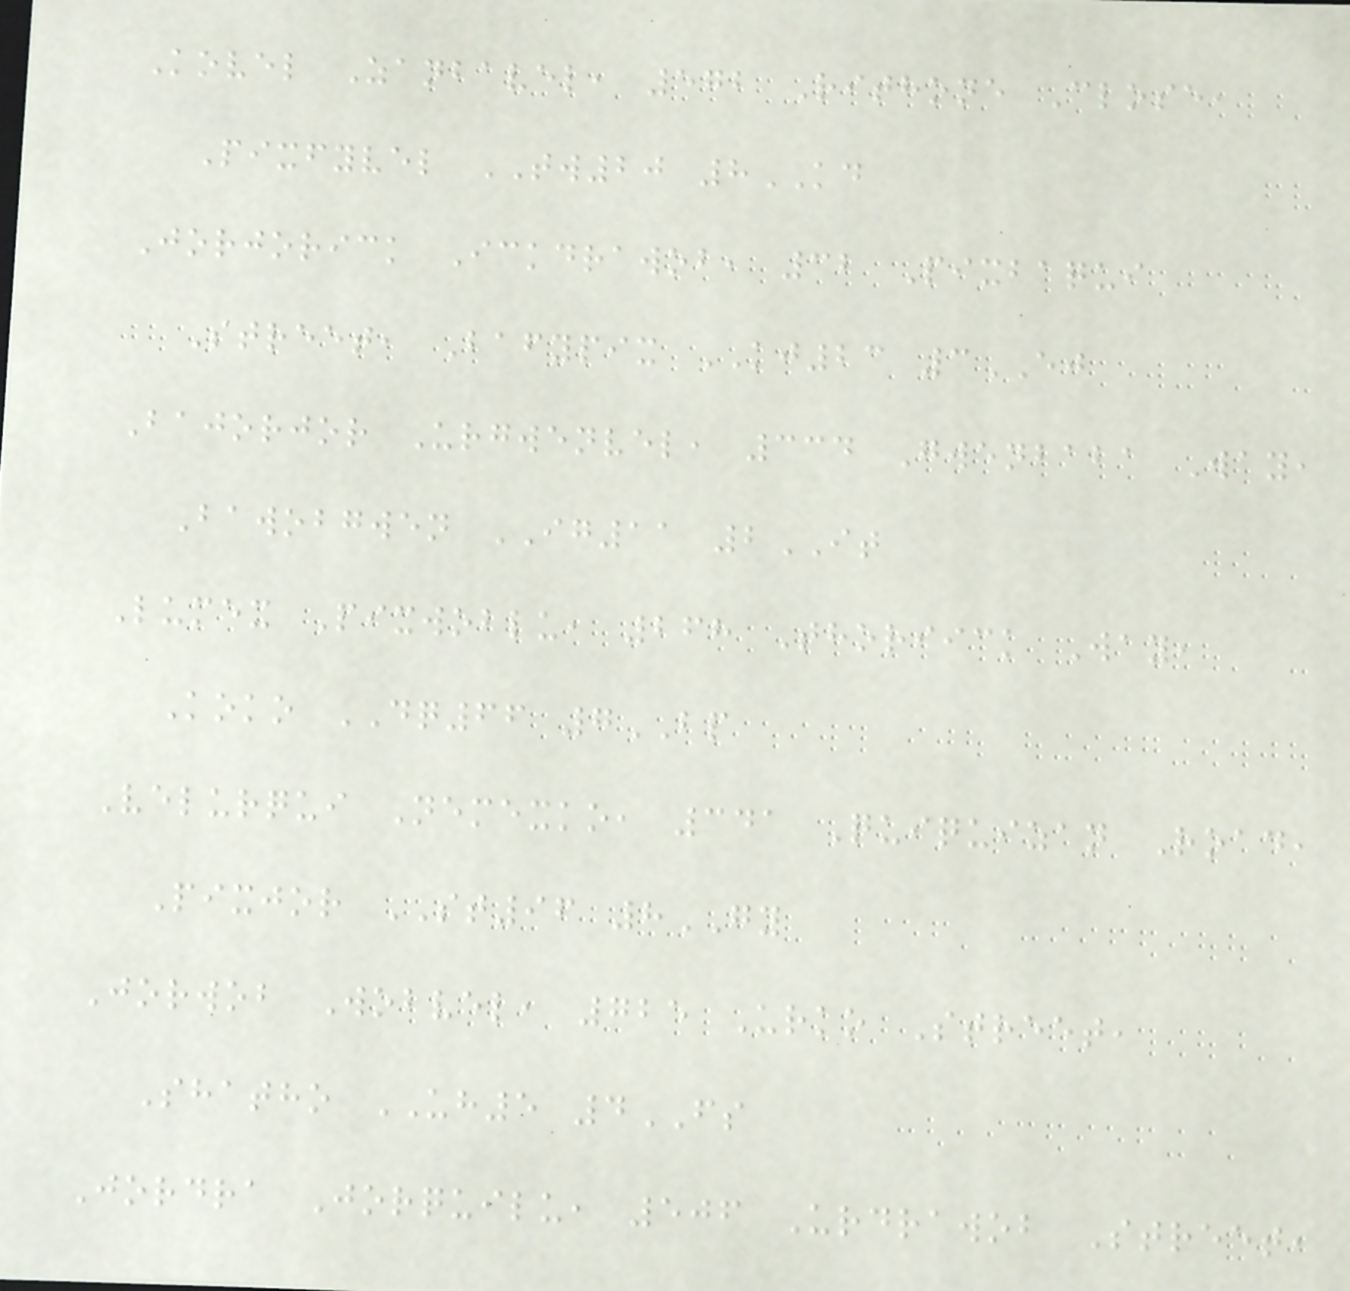Kovel Zanbavel, 572 Rithone Close,
Pixfyvel TW20 8KD
Jorjorick Ickdrawob, 32 Pixbaqui
Street, Bafypix KJ23 3EJ
Bajorjor Urgwenvel, 334 Gwenbaba Way,
Bawobgwen IG11 2IT
Lumex Pixwoblu, 268 Thoriick Way,
Koko DQ66 7BP
Velurqui Nemexko, 341 Quiquizan Road,
Pixjor ST96 8GY
Jorwob Wobvel, 725 Urko Street,
Shatho UH5 4FS
Jordra Jorquilu, 506 Urdrawob Street,
